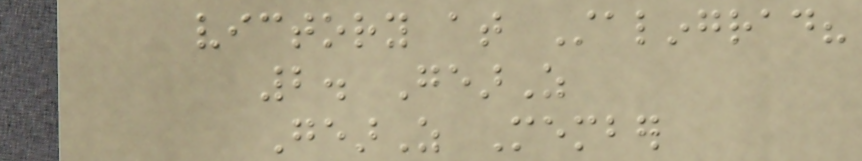victory at Stalingrad?
2. GearZ
GearZ Member
